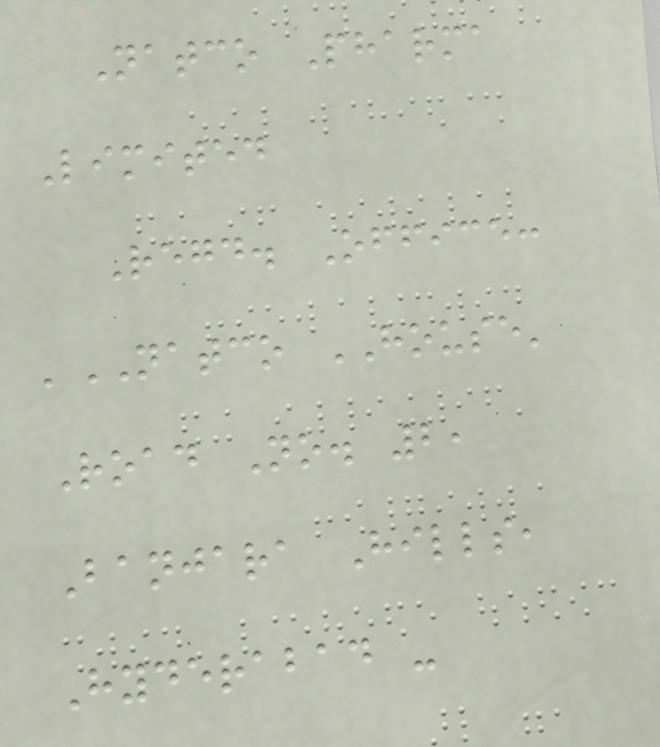Natco Pharma
Limited
Regd. Office:
'NATCO HOUSE'
Road No. 2,
Banjara Hills,
Hyderabad -
